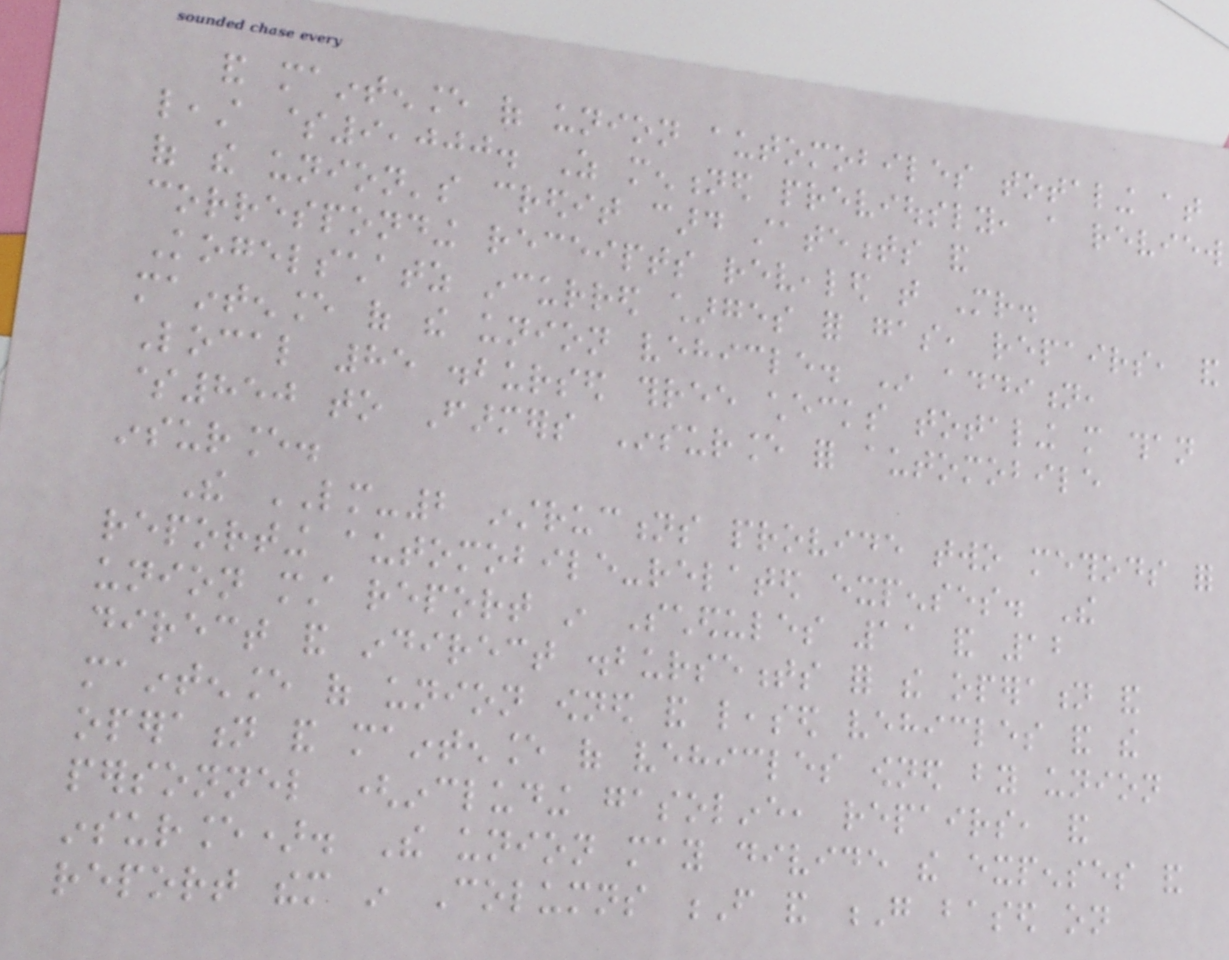and maintenance of union automobiles totaling at
least $9,000. As mentioned previously, a review
of the union's credit card statements and
corresponding receipts revealed that Mr.
Kogelschatz incurred charges for gas, repairs, and
maintenance of the union vehicle. In addition,
Local 85 disbursed three checks totaling more than
$850 to Farmers Insurance for automobile
insurance.
The LM-2 instructions provide two methods for
reporting automobile-related expenses. The
union must report in Schedules 11 and 12
direct and indirect disbursements for the operation and
maintenance of union owned and leased vehicles and the
operation and maintenance of vehicles owned by union
personnel (including gasoline, repairs, and
insurance). The union may divide the expenses and
report them in Columns F and G based on
